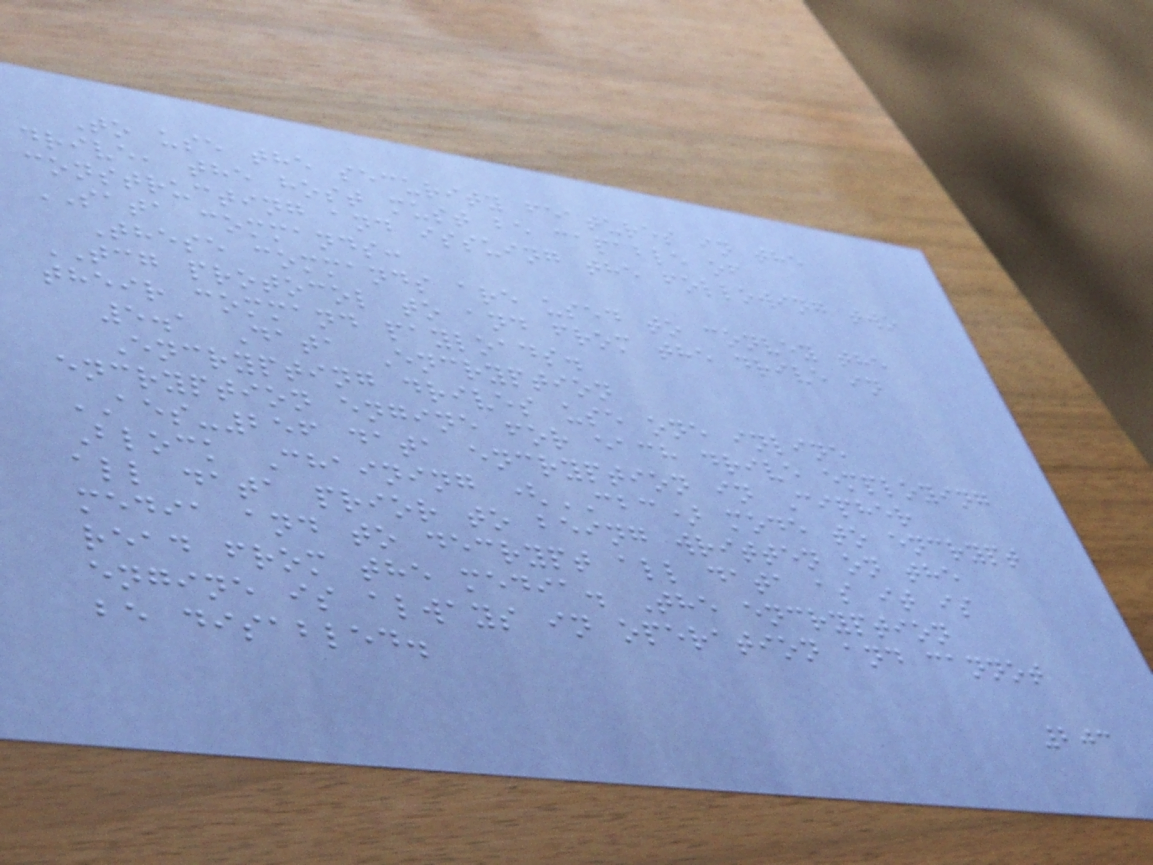To use the security features in the
drive, the host must be capable of
constructing and issuing the following two
SATA commands:
These commands are used to convey the
TCG protocol to and from the drive in
their command payloads.
5.1 Data Encryption
Encrypting drives use one inline
encryption engine for each drive employing
AES-256 data encryption in Cipher
Block Chaining (CBC) mode to encrypt
all data prior to being written on the
media and to decrypt all data as it is
read from the media. The encryption
engine is always in operation and cannot
be disabled.
203
